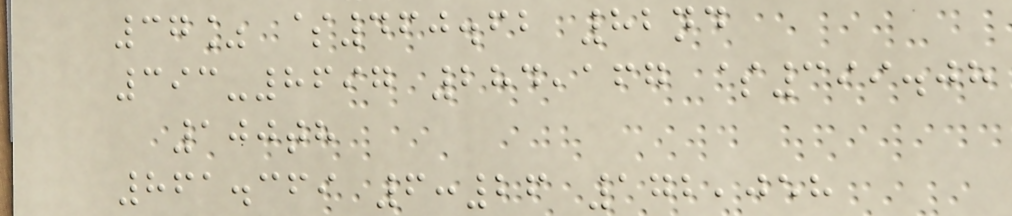37% $460.62 82nd
393-8697 284,167 $399.08
100th
861.369 6:26 172,058
